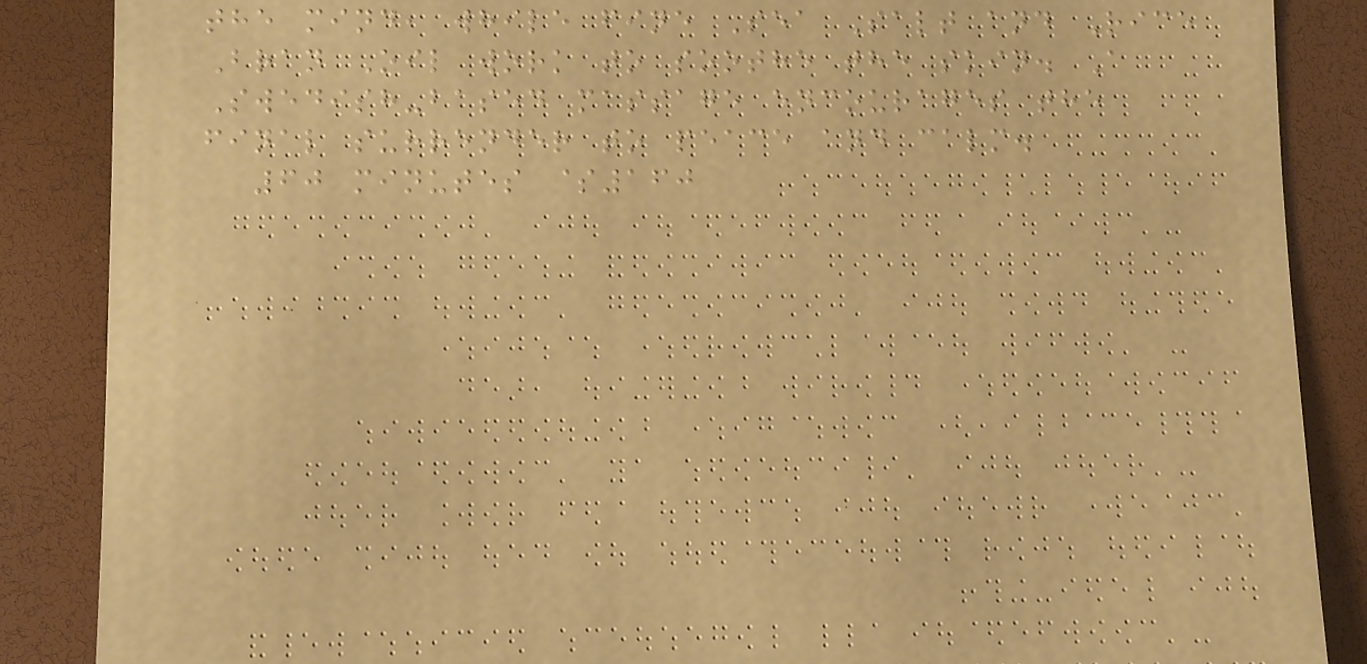the mind, while fine Sea Salt and Rice
Bran Oil work to soothe the skin. A
Swedish-based massage encourages the
final surrender to peace and calm.
60 minutes $160
